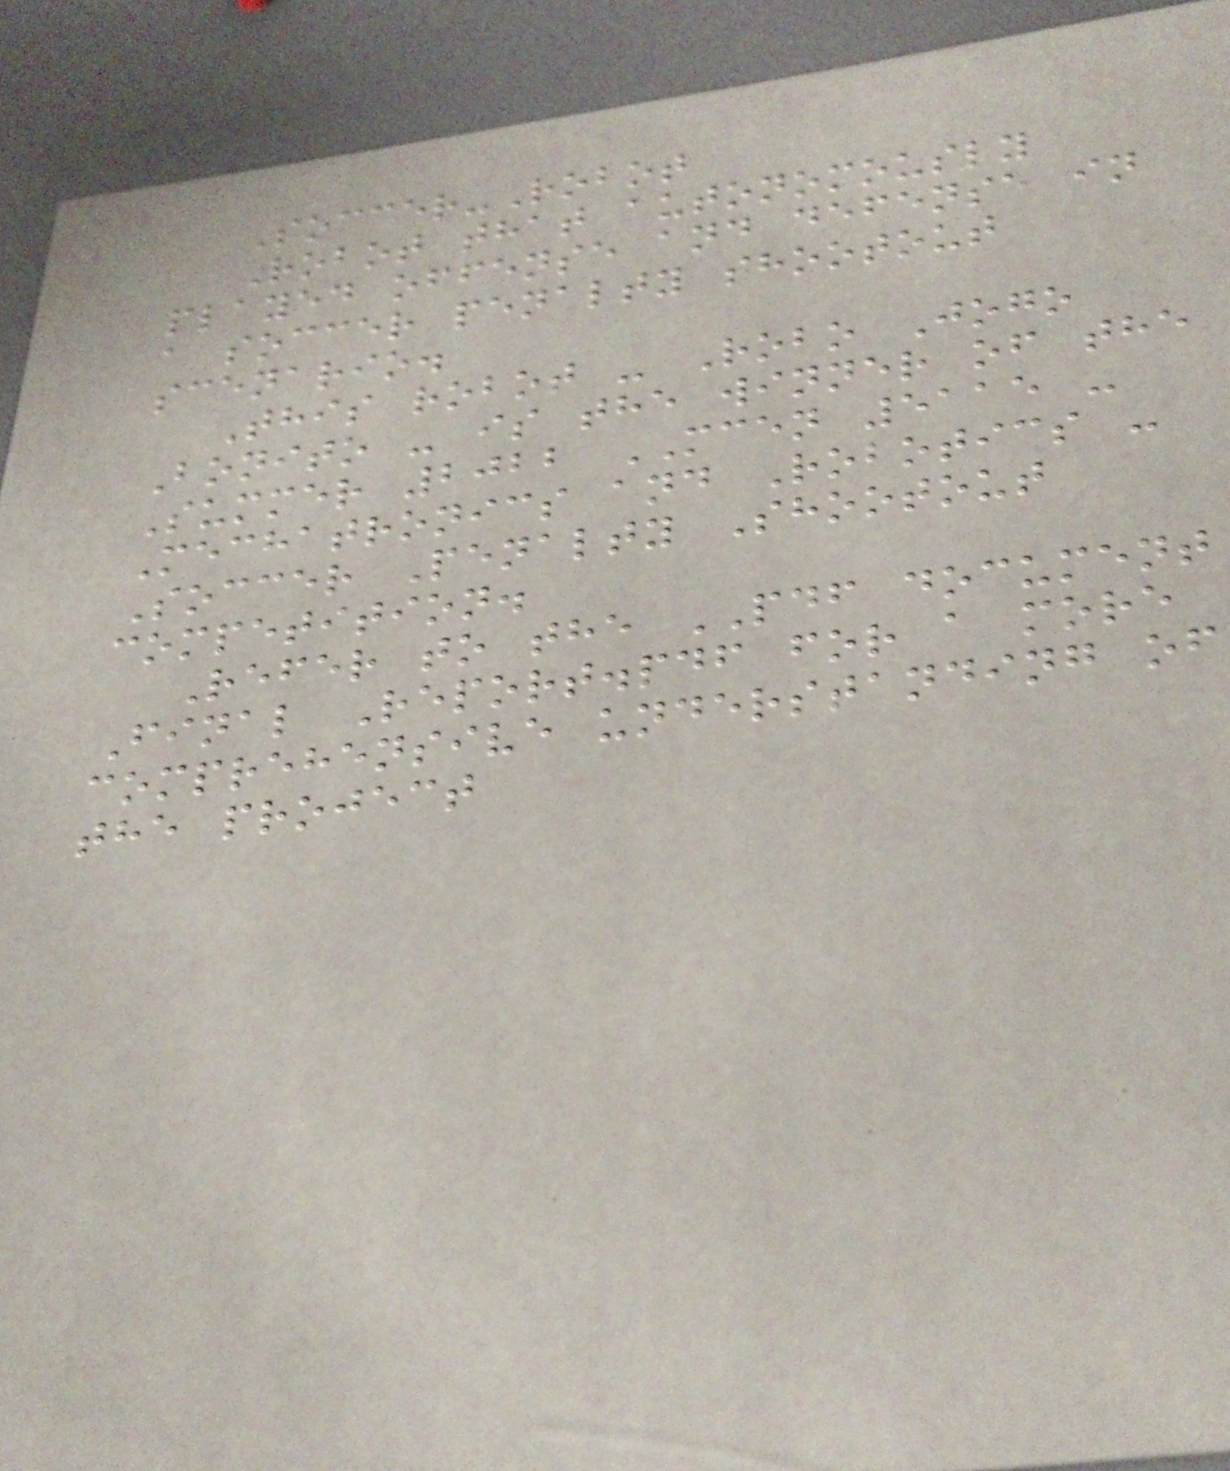Soccer-Robot
Robot that autonomously
played offense and defense in
a soccer penalty shootout
scenario.
This robot - Robo Jogo
Bonito - is the winner of the
Summer 2022 MCEN 5115 -
Mechatronics and Robotics -
Soccer Penalty Shootout
competition.
Refer to the PDF document
Final Report.pdf for a more
comprehensive understanding of
the project
